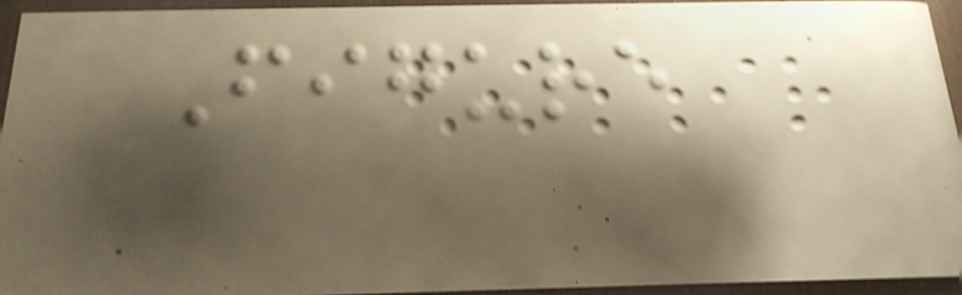Figure
